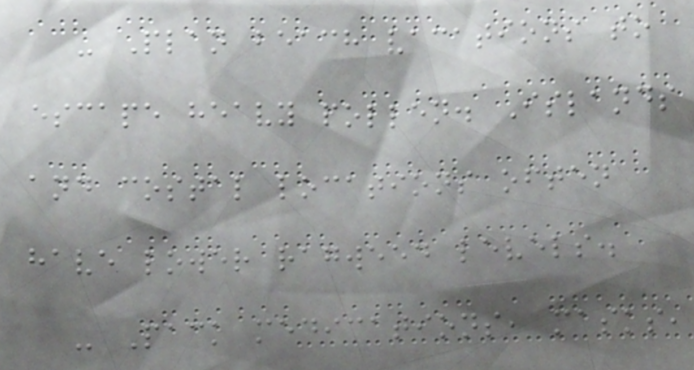- Plan beach vacations to
escape heavy pollen. Islands
and costal locations often
have lower ragweed levels.
- Pack medications, masks,
